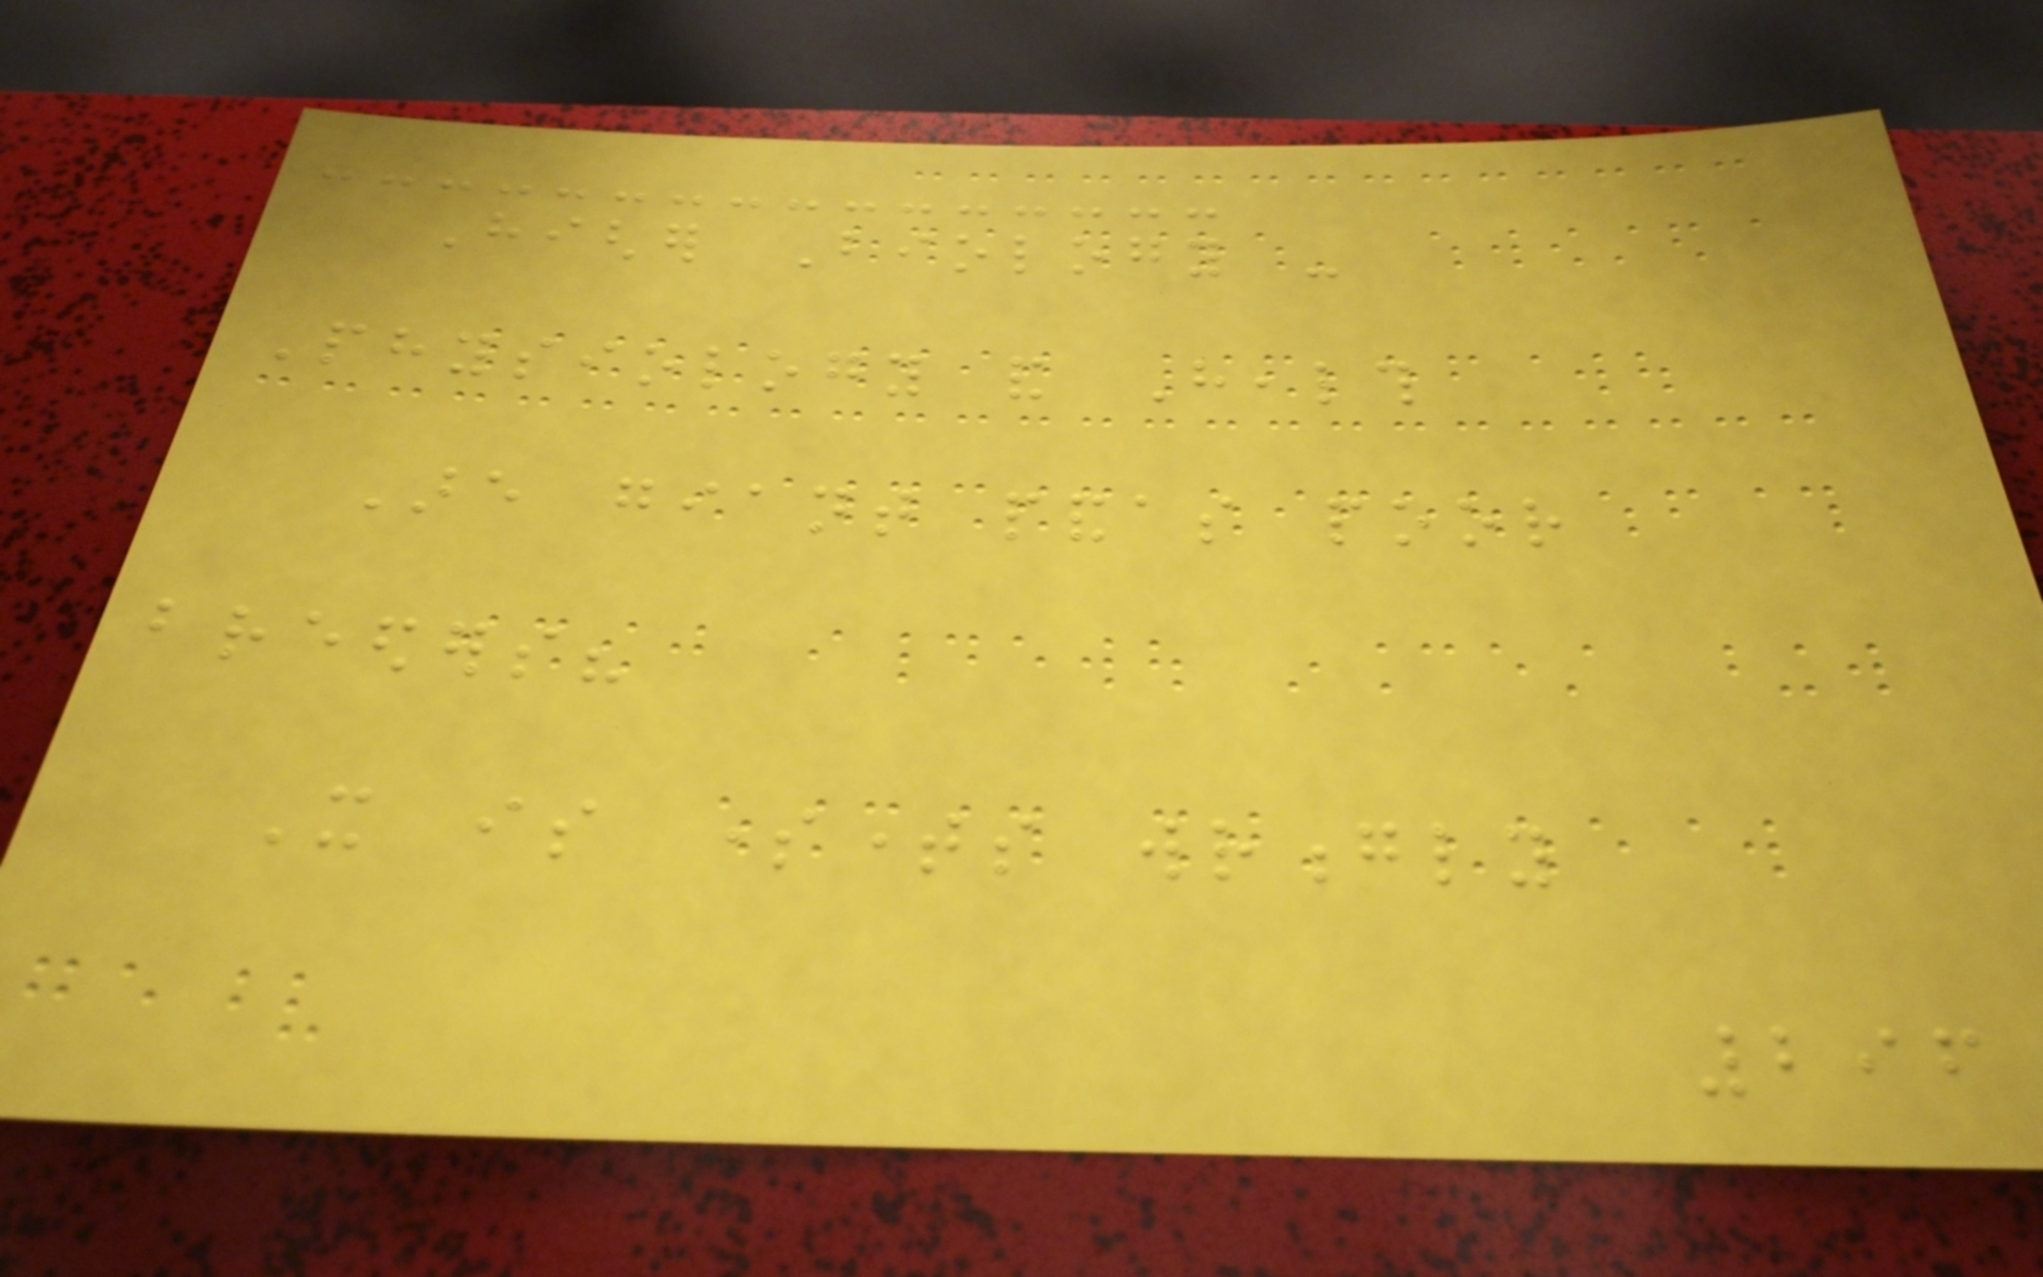Higher Biology -
Physiology and Health
Are giant pandas poor
breeders?
It is sometimes wrongly
296
